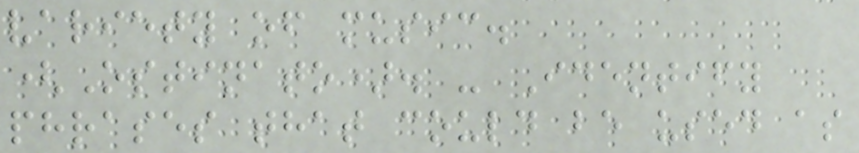variety of music.
(Ostinato). - Identify
phrases that could be used as
